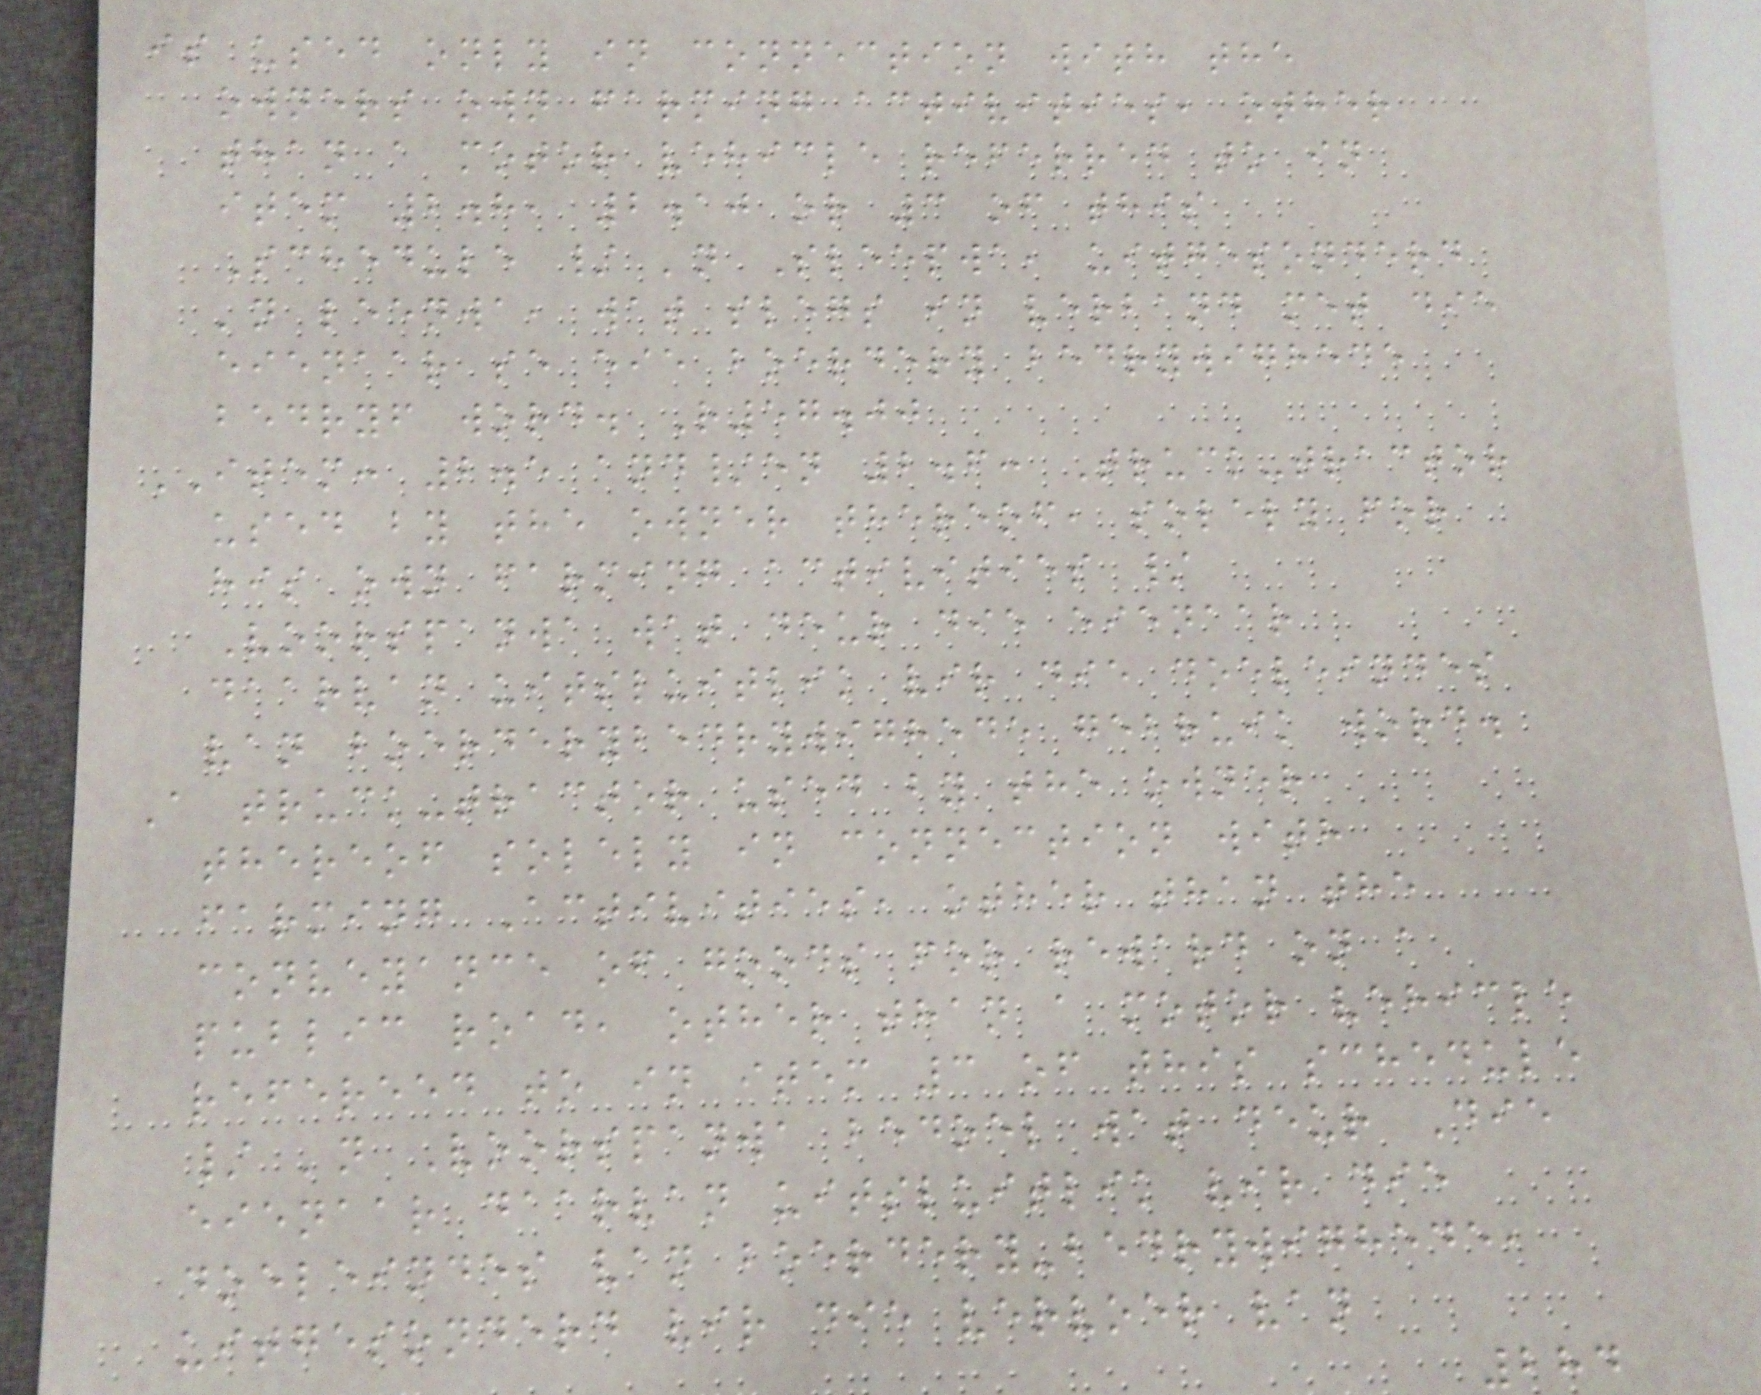is used only in connection with the
owners own farming activities, other
than a motor vehicle referred to in
item 2.8, 2.10 or 3 of this
Schedule / 'n Sleepwa, uitgesonderd
'n leenwa, wat slegs in verband met die
eienaar se eie boerdery bedrywighede
bedryf word. R57.00
ITEM: 2.5 and/en 2.6: Truck-tractor
used by the owner thereof, solely for
his own farming activities /
Voorspanwa wat deur die eienaar
daarvan uitsluitlik vir die doeleindes
van boerderybedrywighede gebruik word.
A truck-tractor used by the owner
thereof solely in connection with
farming Activities, other than the
conveyance of goods for reward on a
public road, other than a motor vehicle
refereed to in item 3 of this schedule
/ 'n Voorspanwa bedoel wat deur Die
eienaar daarvan uitsluitlik vir die
doeleindes van boerdery-bedrywighede,
uitgesonderd vir die vervoer van
284
